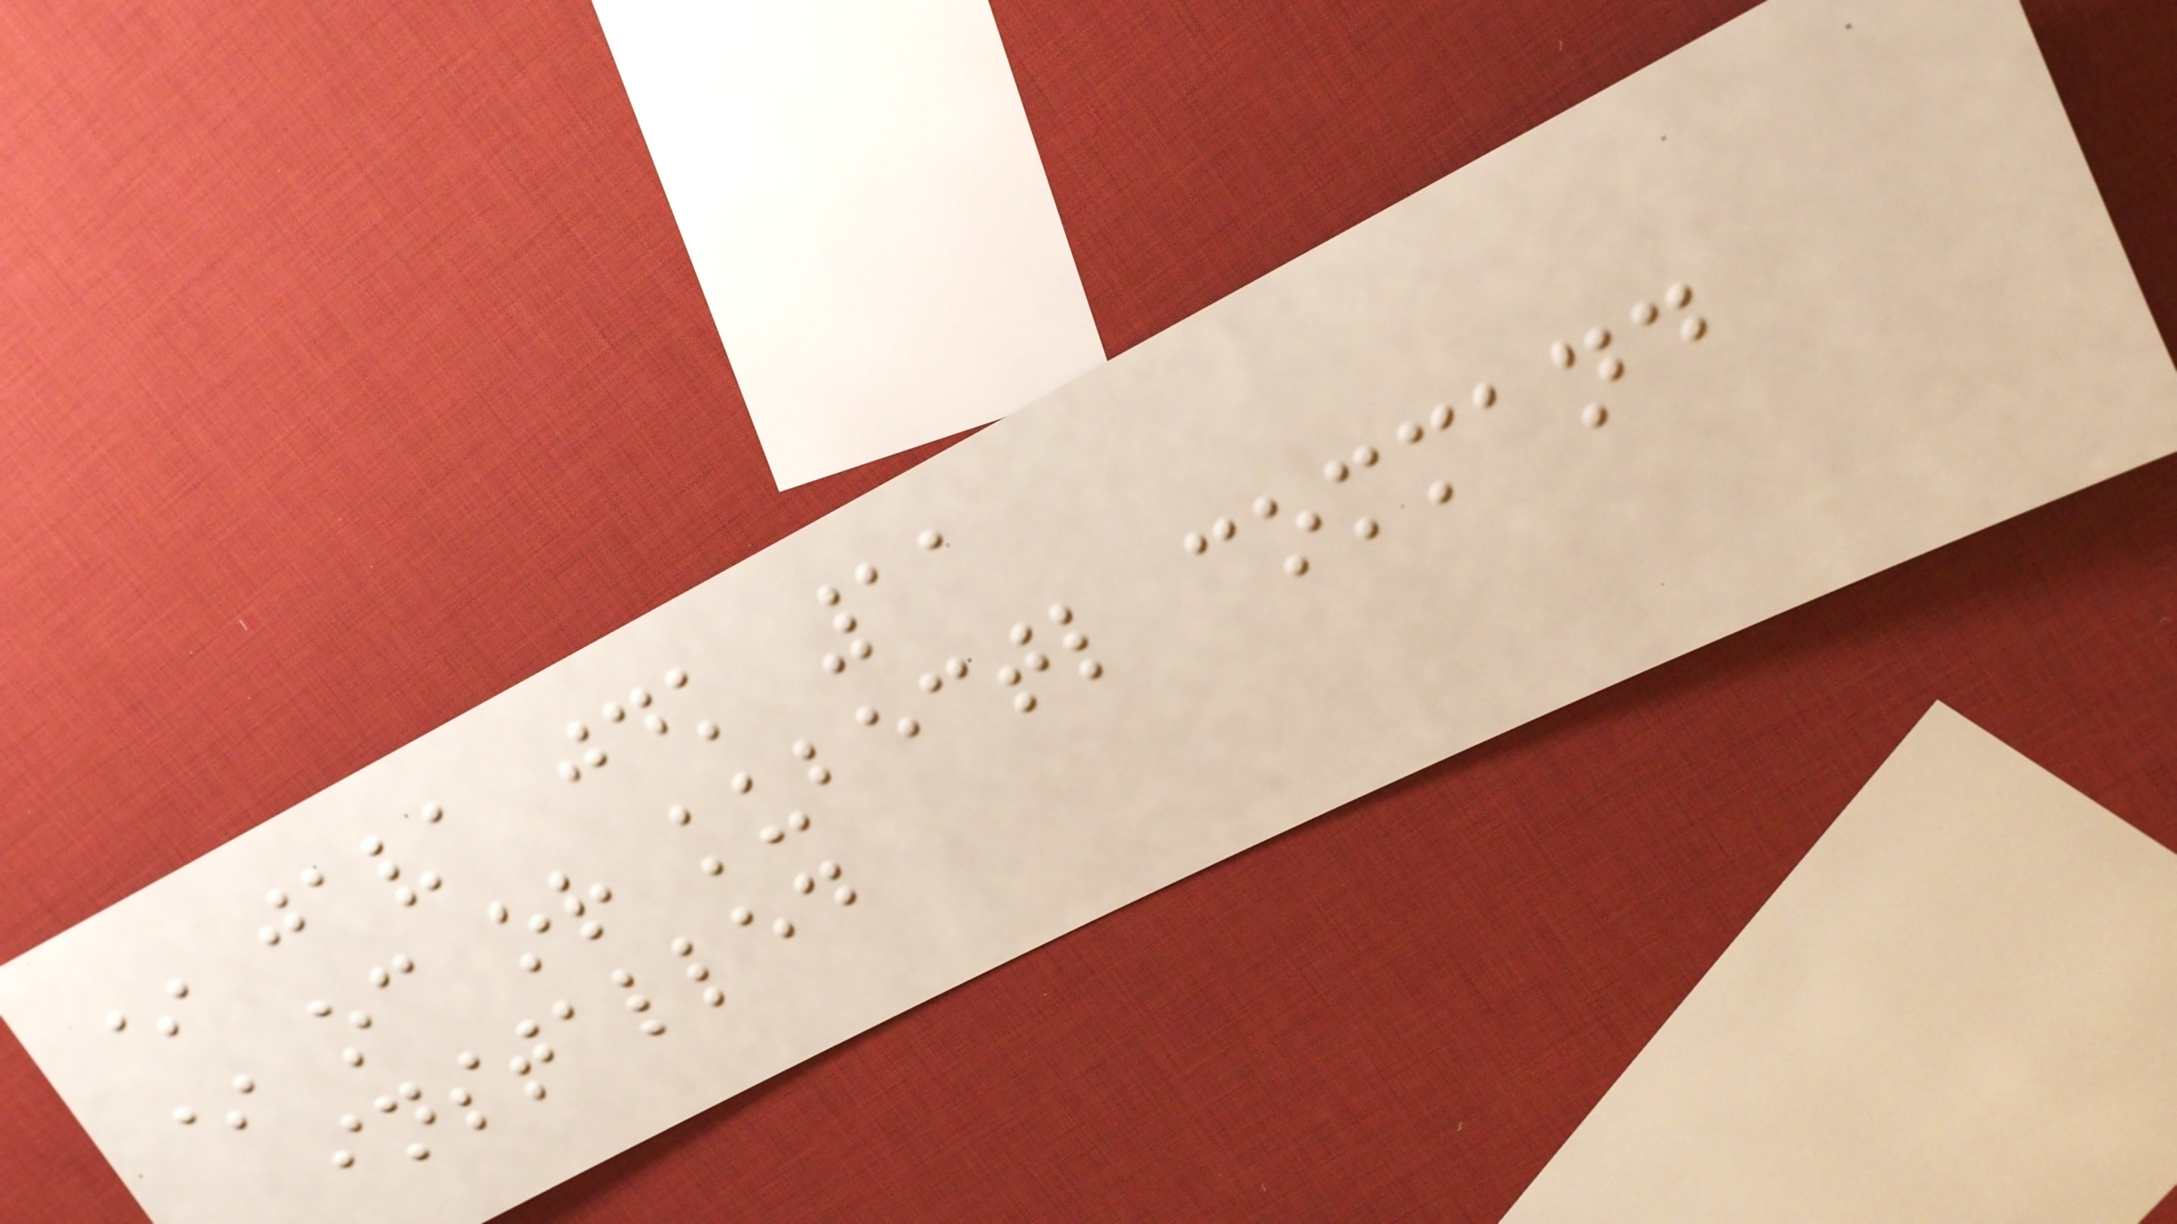* java jdk 11
* oc or kubectl command
installed
